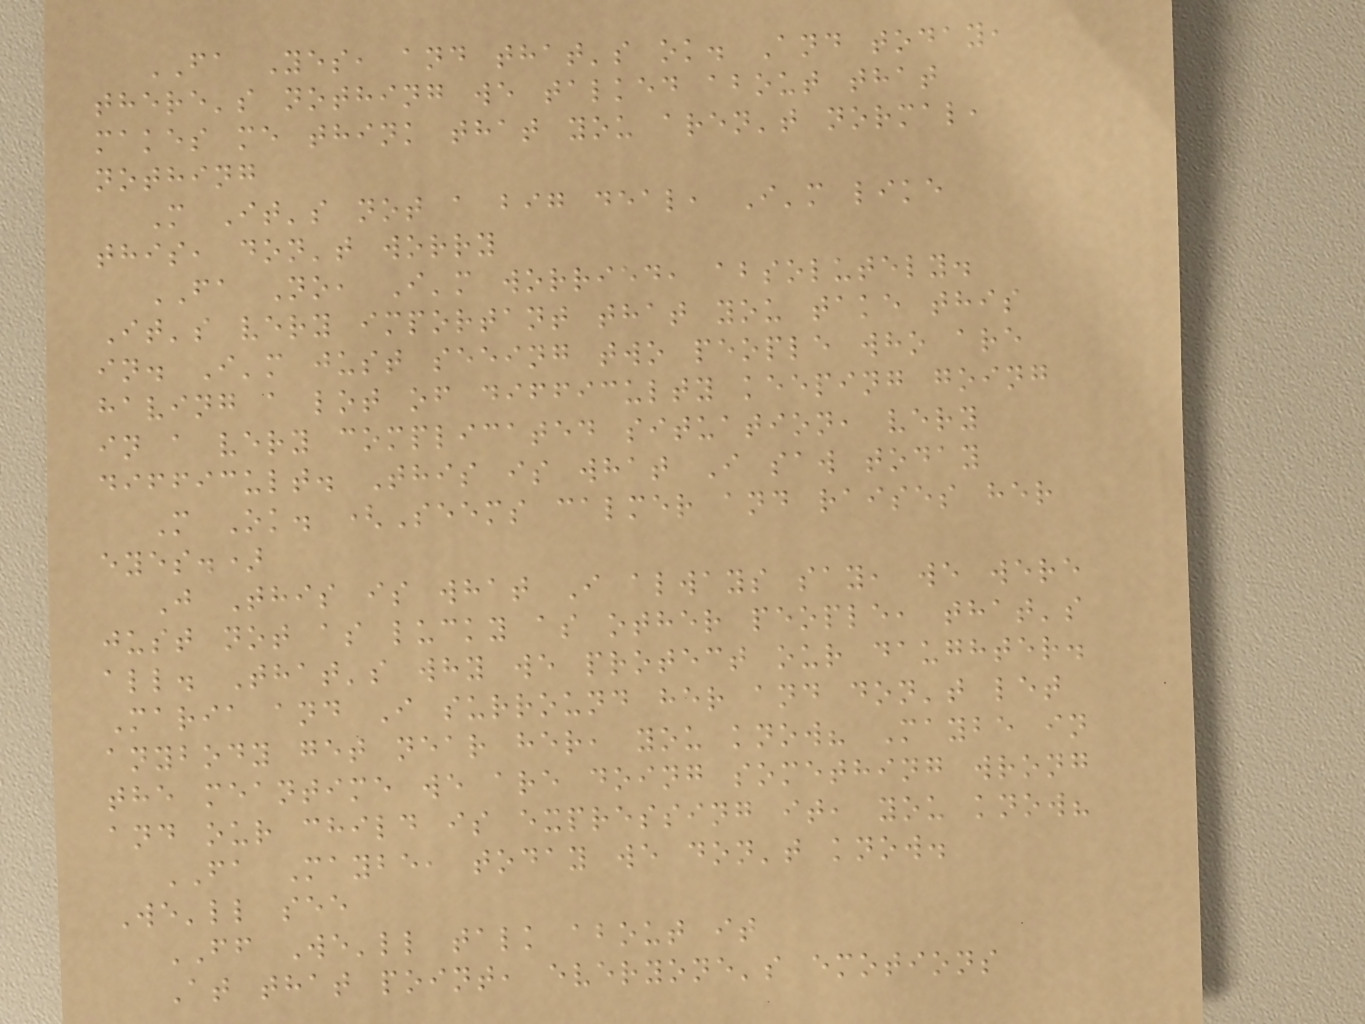FA Yes, and that's ok. And today,
there's nothing we talked about that
makes me think that you aren't normal,
nothing
M It's not a big deal, I'm like
this, don't worry
FA No, I'm worried, absolutely.
It's very important that you take this
in. I'm just seeing two people who are
having a lot of difficulty keeping going
in a very complicated situation, very
difficult. This is what I saw today
M Ok. (Seems calmer and raises her
eyes.)
J This is what I always say, we were
just not as lucky as other people, that's
all. That's why we protect our daughter.
Maria and I surround her and don't let
anybody get near her, you know? Maybe in
the meantime we are doing something wrong
and our child is expressing it, you know?
FA Maybe, today we don't know.
We'll see
FF We'll talk about it
At that point, everyone's emotions
